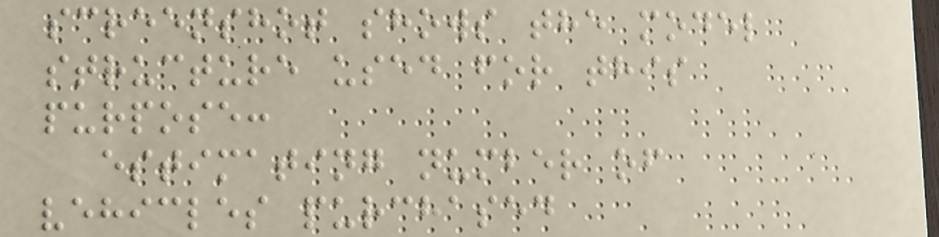screenshot shows the model
structure used for this
purpose:
estimating number of
vehicles purchased
